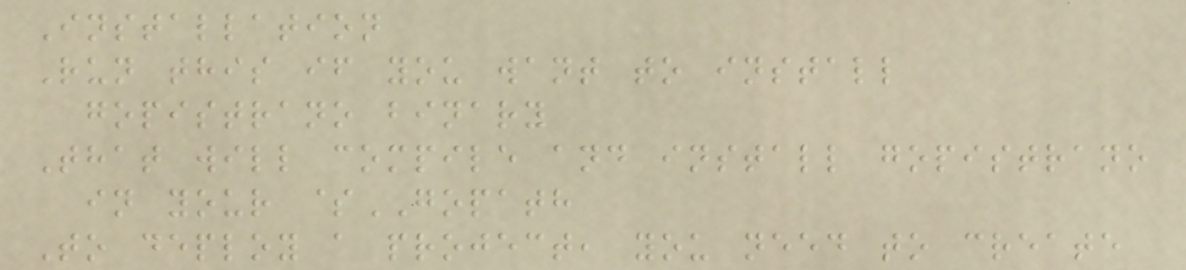Installation
Run this if you want to install
gopistrano binary
That will compile and install gopistrano
in your $GOPATH
To deploy a project, you need to create
